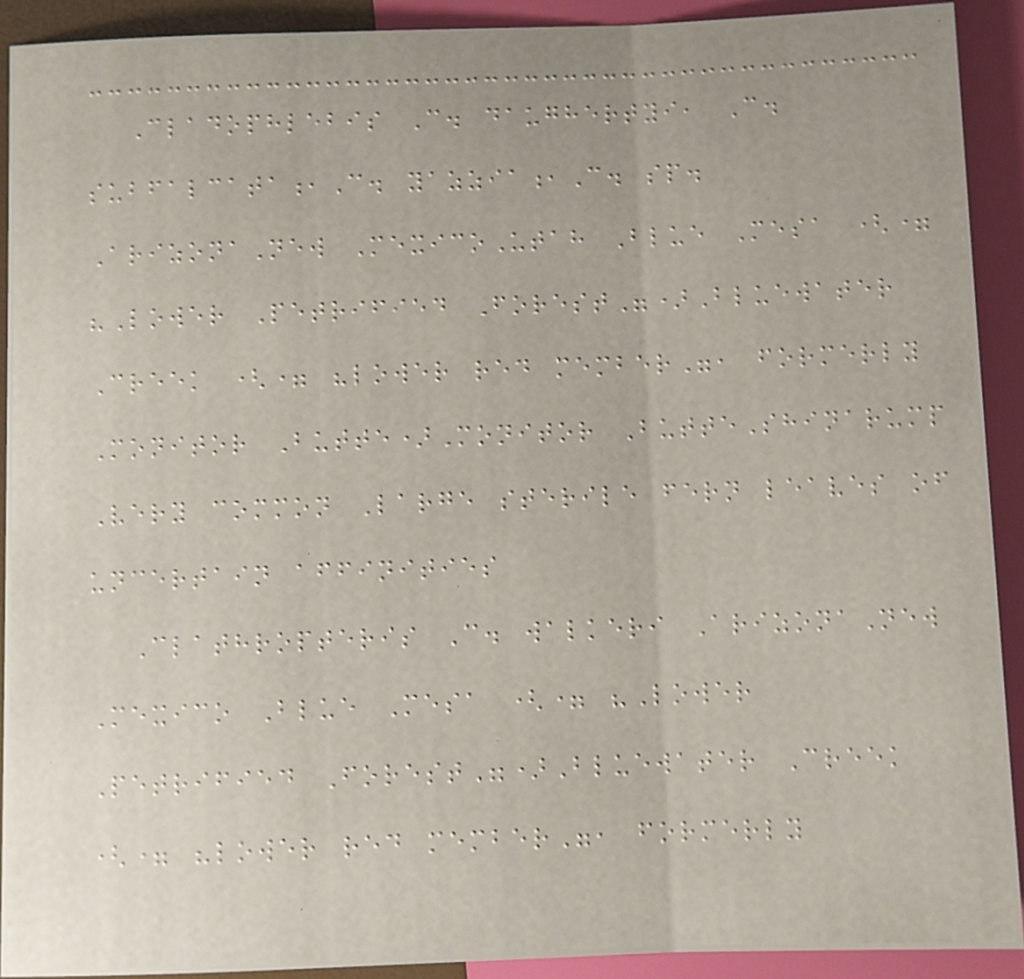Cladophlebis C. daughertyi, C.
subfalcata,C. yazzia,C. sp.
ArizonaNew MexicoUtah Blue Mesa (=
"Lower Petrified Forest")Bluewater
Creek (= "lower red member", formerly
Monitor Butte)Monitor ButteShinarump
Very common Large sterile fern leaves of
uncertain affinities
Clathropteris C. walkeri ArizonaNew
Mexico Blue Mesa (= "Lower
Petrified Forest")Bluewater Creek
(= "lower red member", formerly
